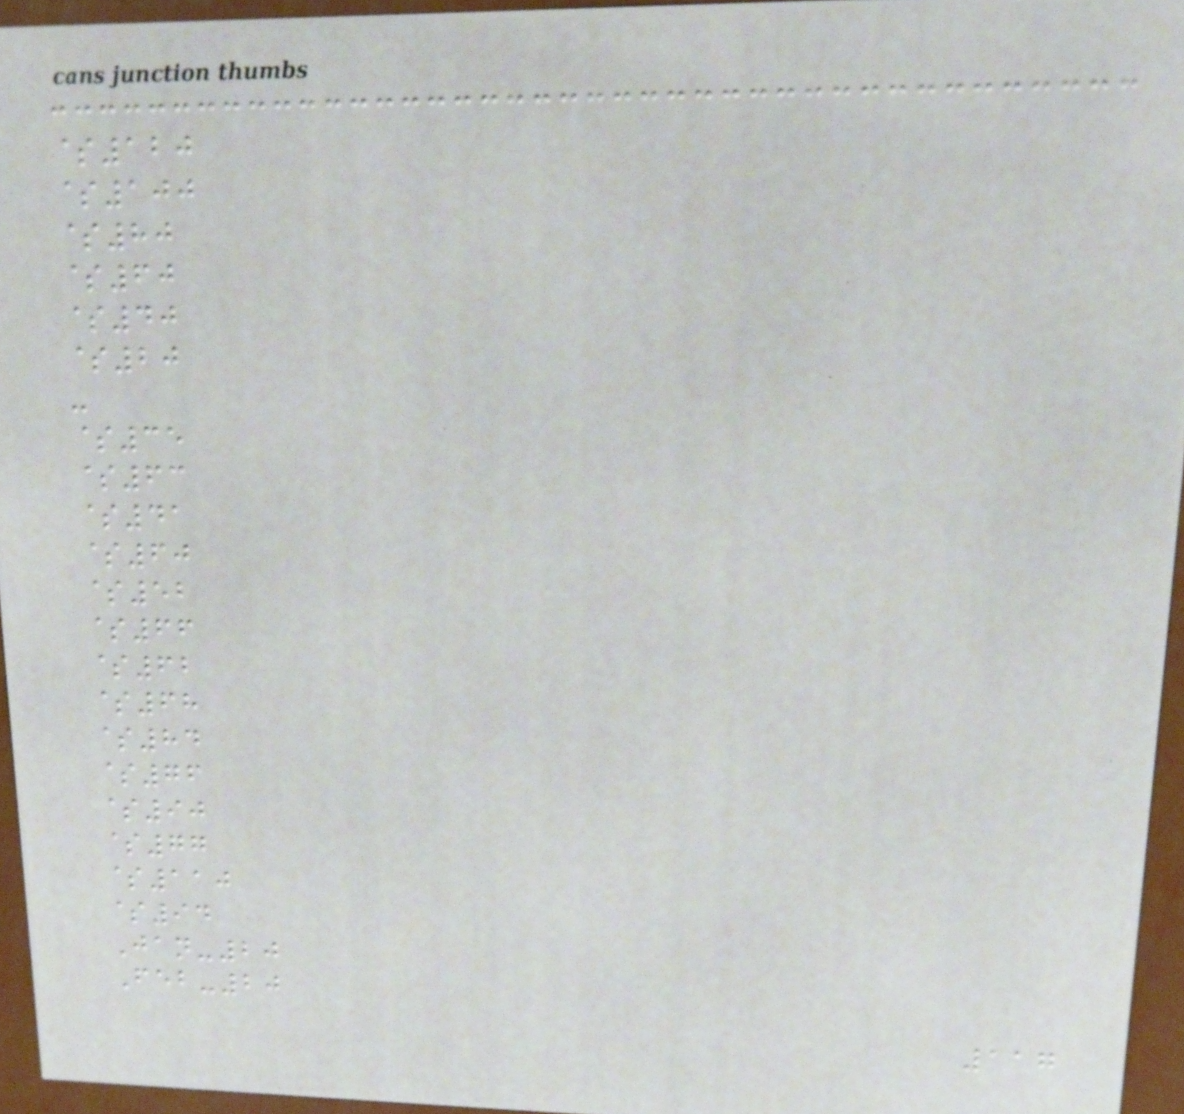$120
$100
$80
$60
$40
$20
-
$35
$63
$41
$60
$52
$66
$62
$68
$84
$76
$90
$77
$110
$94
Jan-20
Feb-20
117
